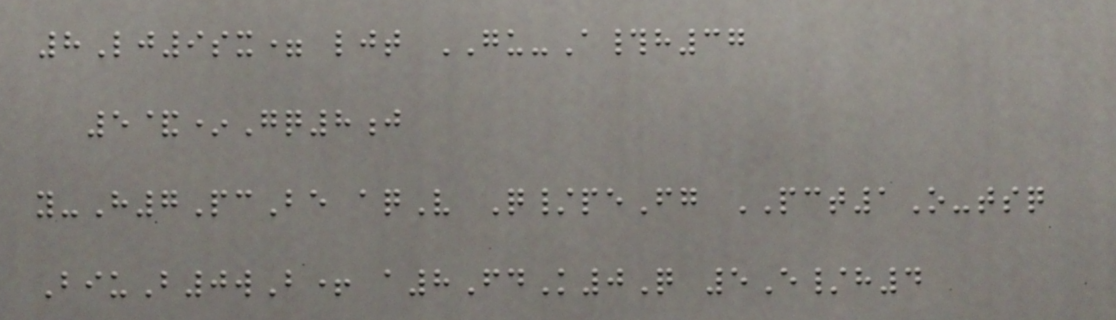8Lj9sx= ljt GU-A#h37
5&*Gq8j
y-H7PcBe aqV Q/peFg PCT1O-tsq
BiuB0wB+ a8FdK0Q 5E/h4
